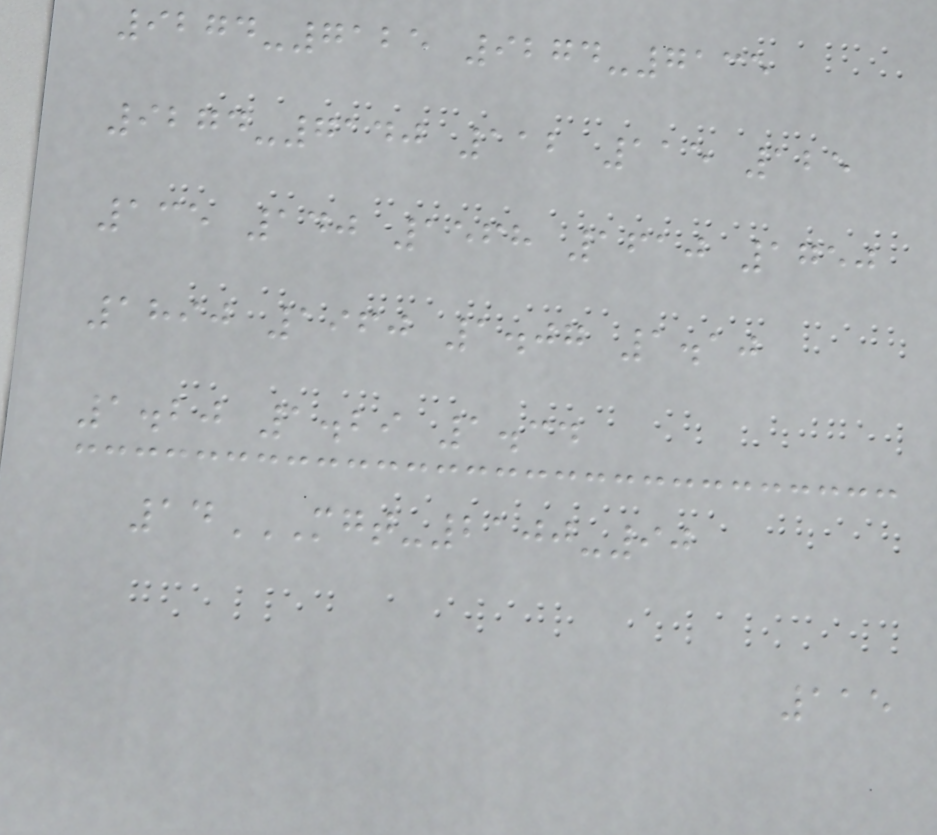9274-7125 9274-7135
9274-7140 112 115 125
135 140 1568 1610 1750
1890 1960 1.07 1.10
1.20 1.29 1.34
14MGT-2100-90
115
